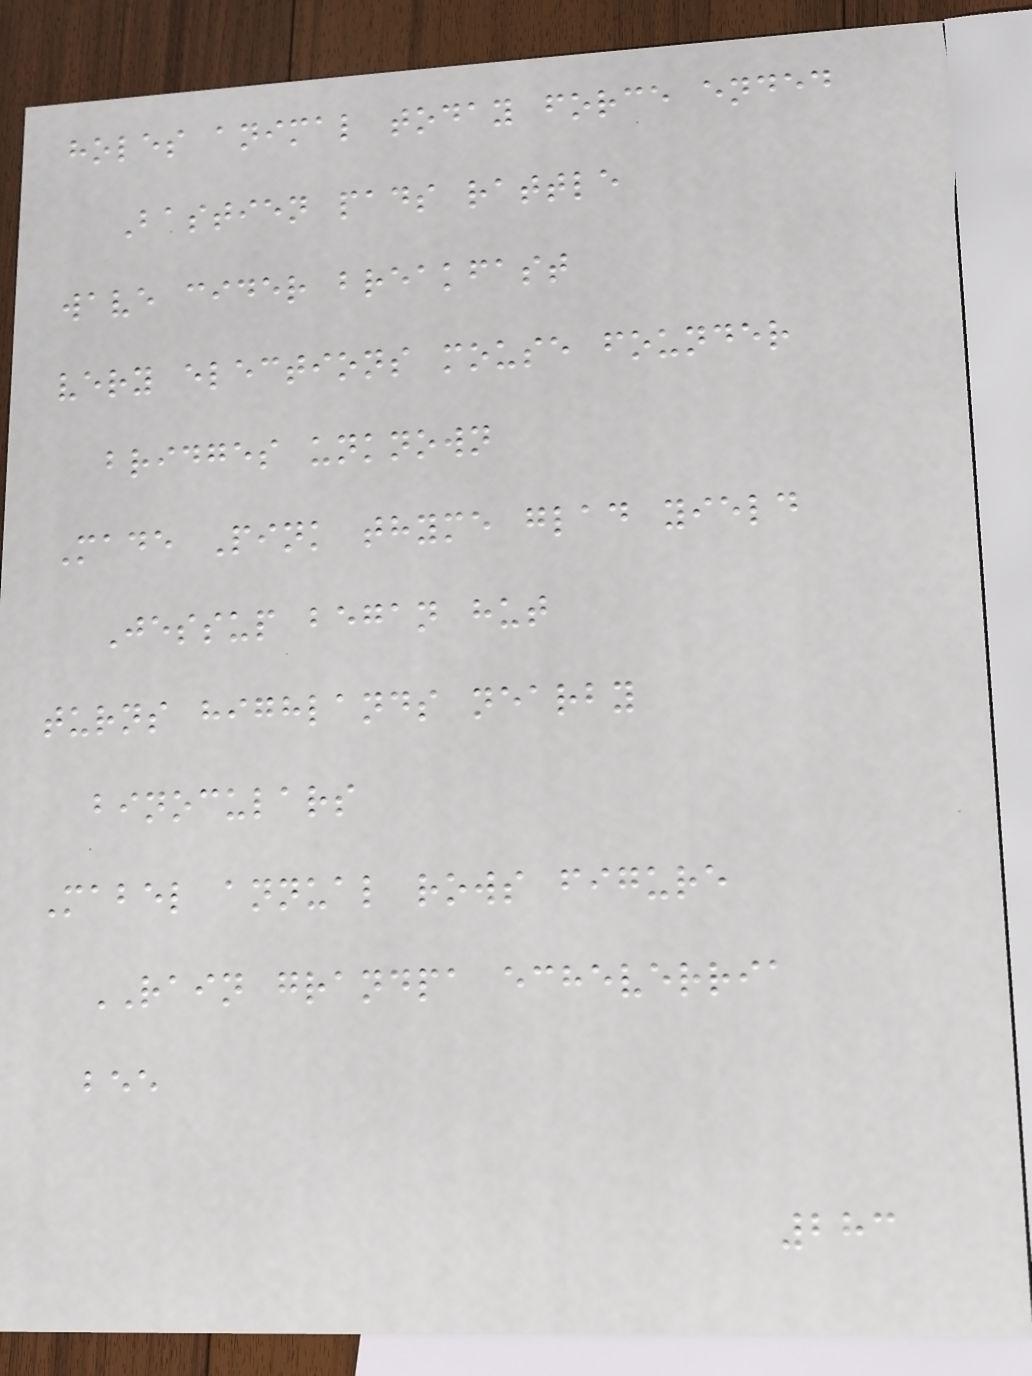holes animal today force ended
Bastien pads rattle
wave cider breakfast
very elections mouse founder
bridges unknown
Made Pink thyme glad yield
Jessup began hut
turns highlands nearby
binoculars
Mabel annual rows figure
RAIN grandpa echeverria
bee
283
